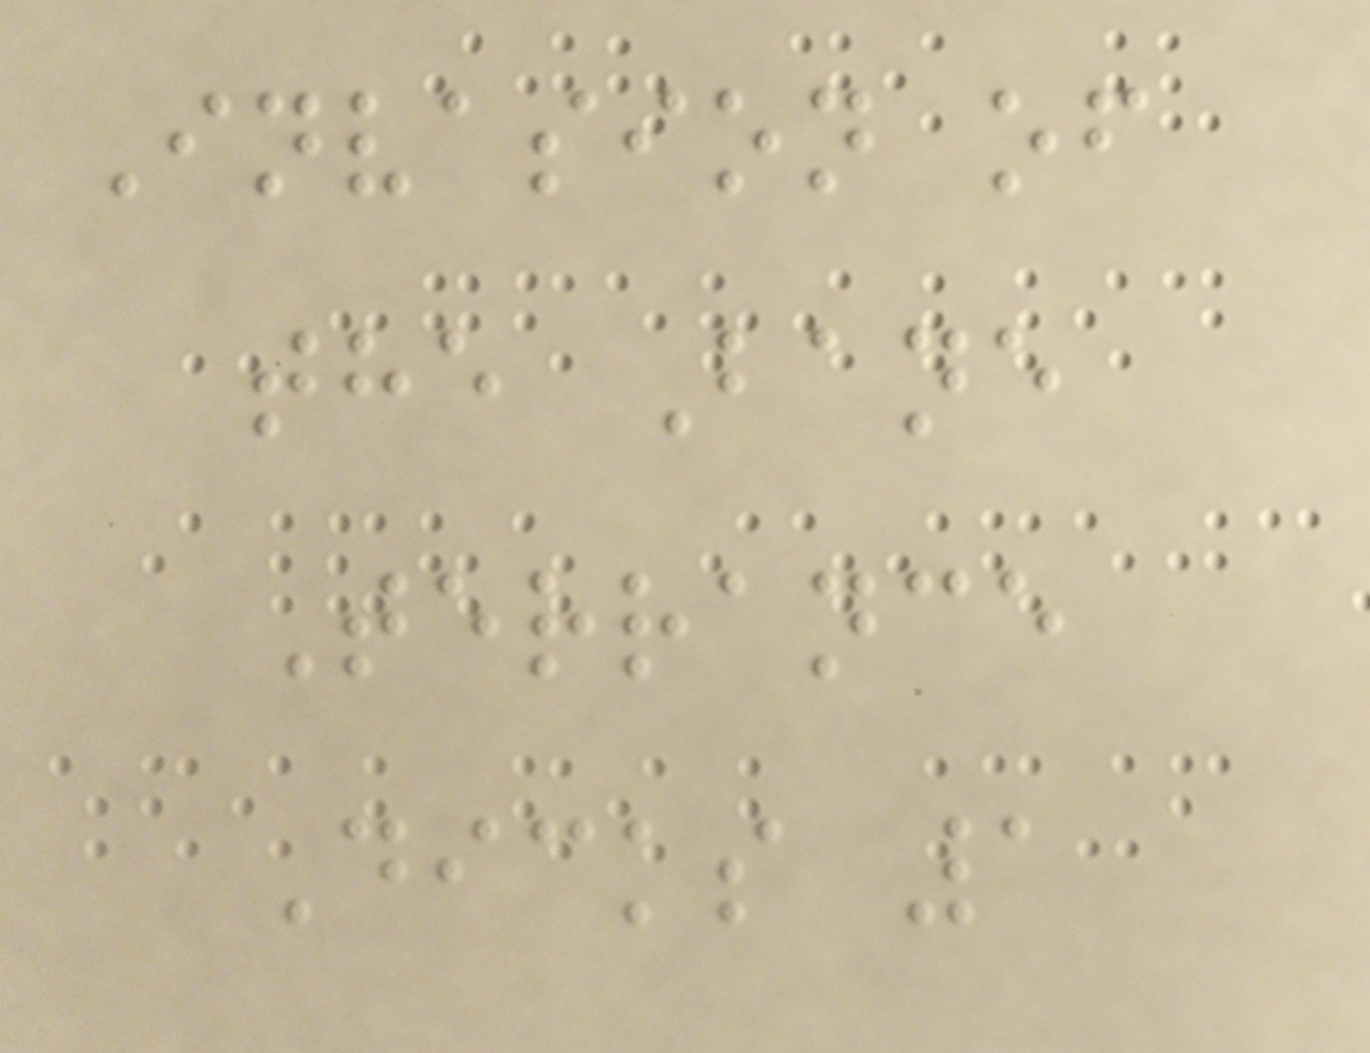Invasion of
the Bane
Terrance
Dicks 1
